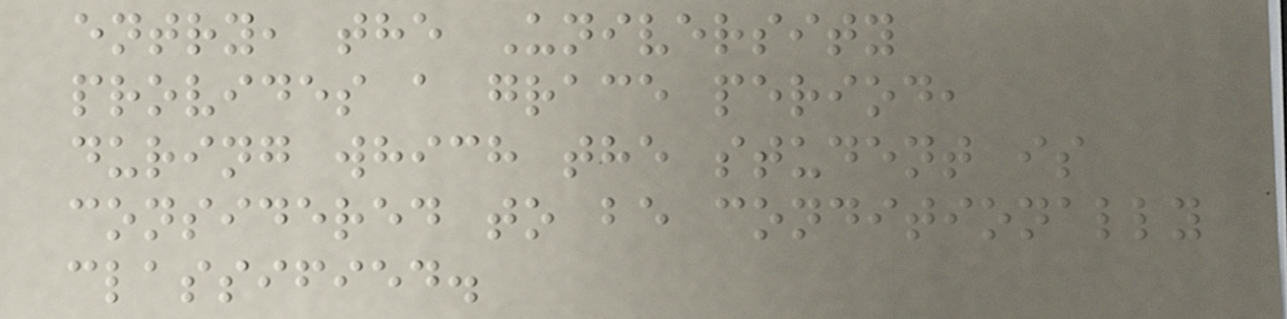entry, the University
provides a grace period,
during which the student is
considered to be conditionally
classified.
